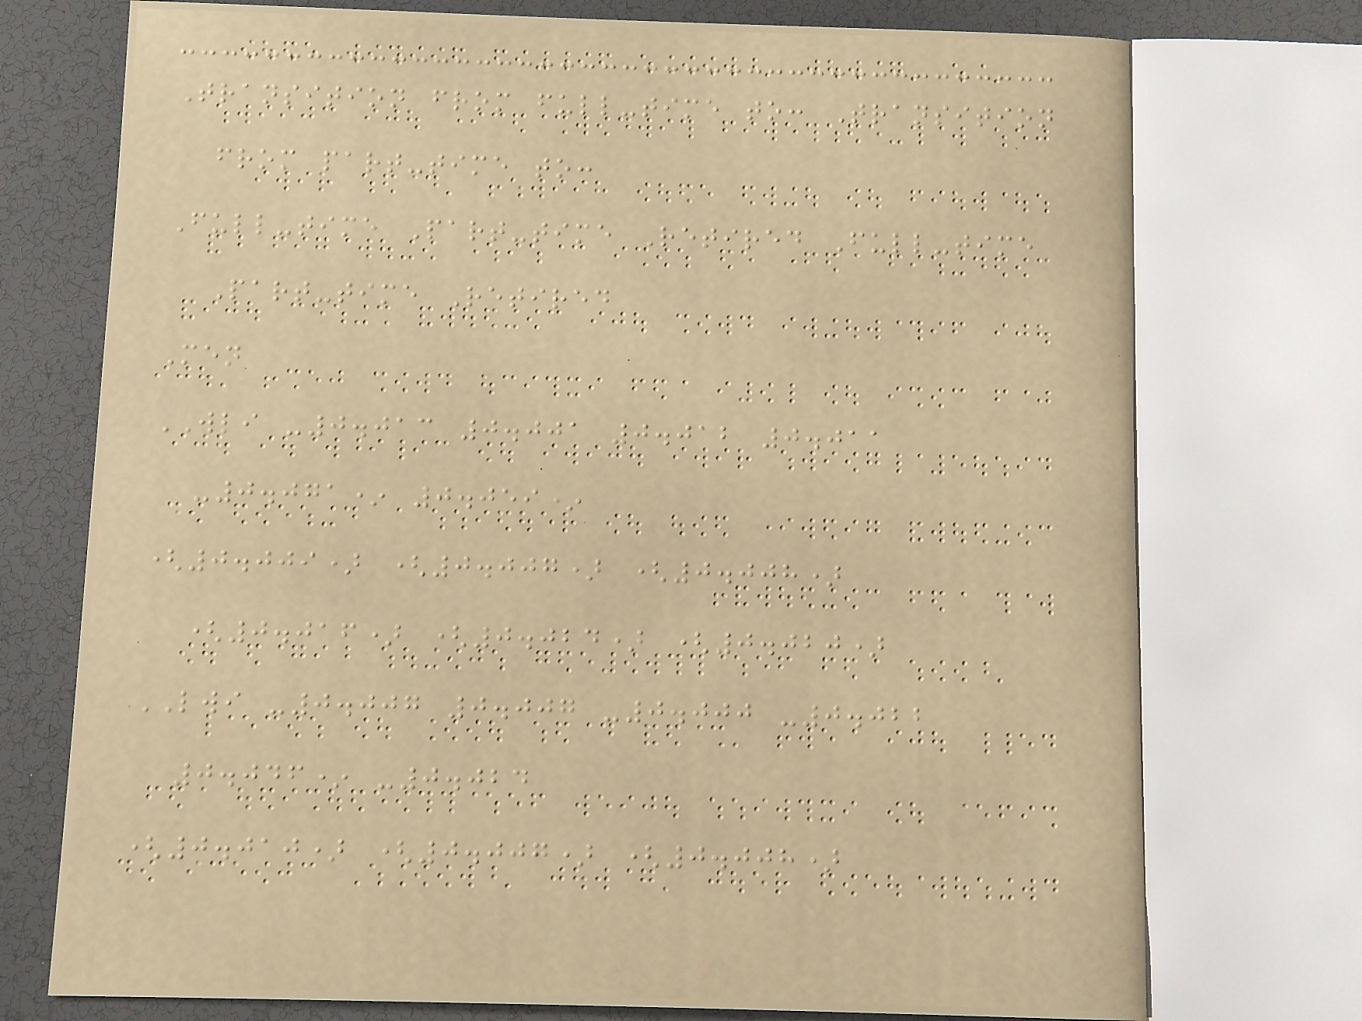Transition from full-time to: Transition
from part-time to:
Full-time Part-time Retired Full-time
Part-time Retired
Men
WLI -0.013 0.001 0.012 0.011
-0.071* 0.059*
(0.009) (0.007) (0.008)
(0.016) (0.024) (0.020)
LWI -0.007 0.007 -0.000 -0.022
0.046* -0.024
(0.010) (0.007) (0.008)
